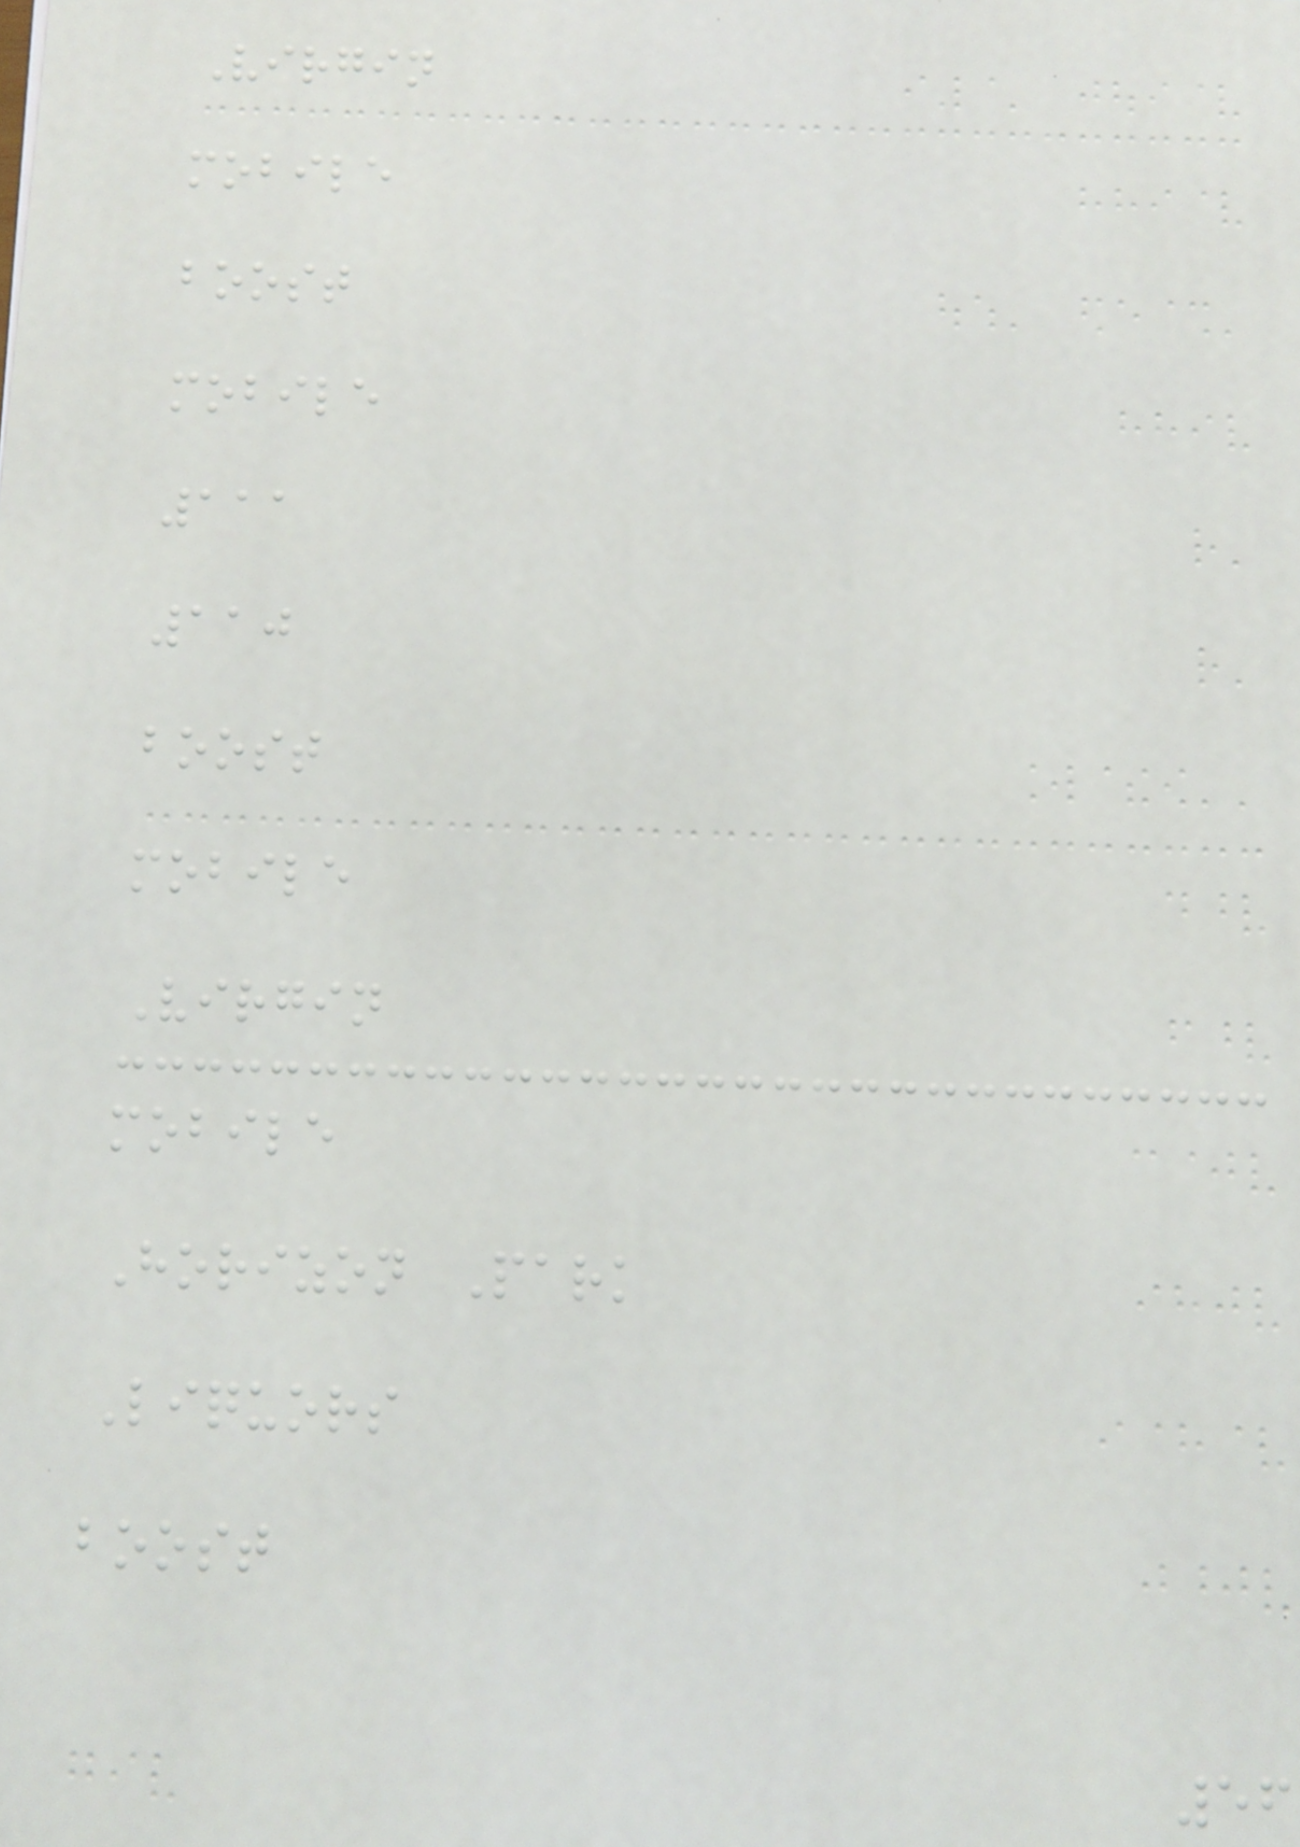Virgin
mobile
boost
mobile
111
110
boost
mobile
Virgin
mobile
Horizon Park
Liquors
boost
56
